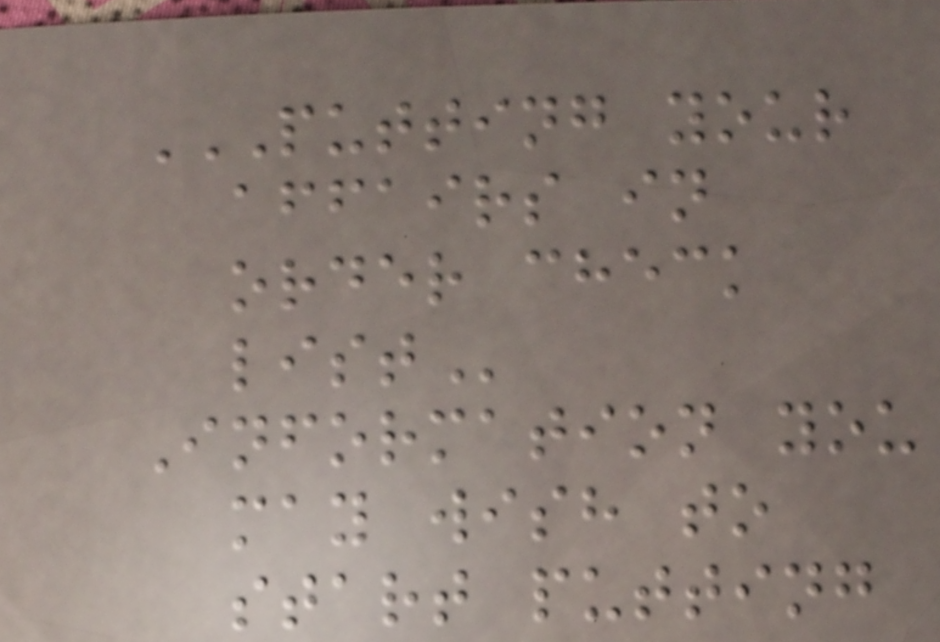PUTTING YOUR
AFFAIRS IN
ORDER CHECK
LIST
Information you
may wish to
start putting
